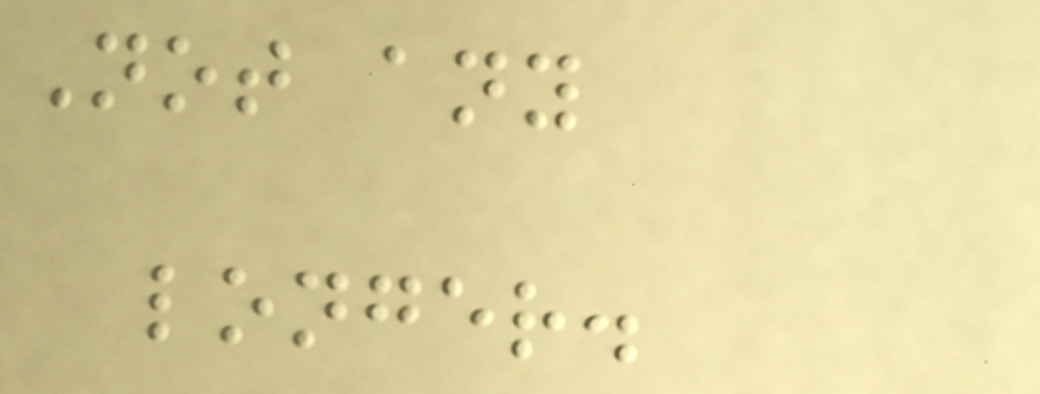Not any
longer.
